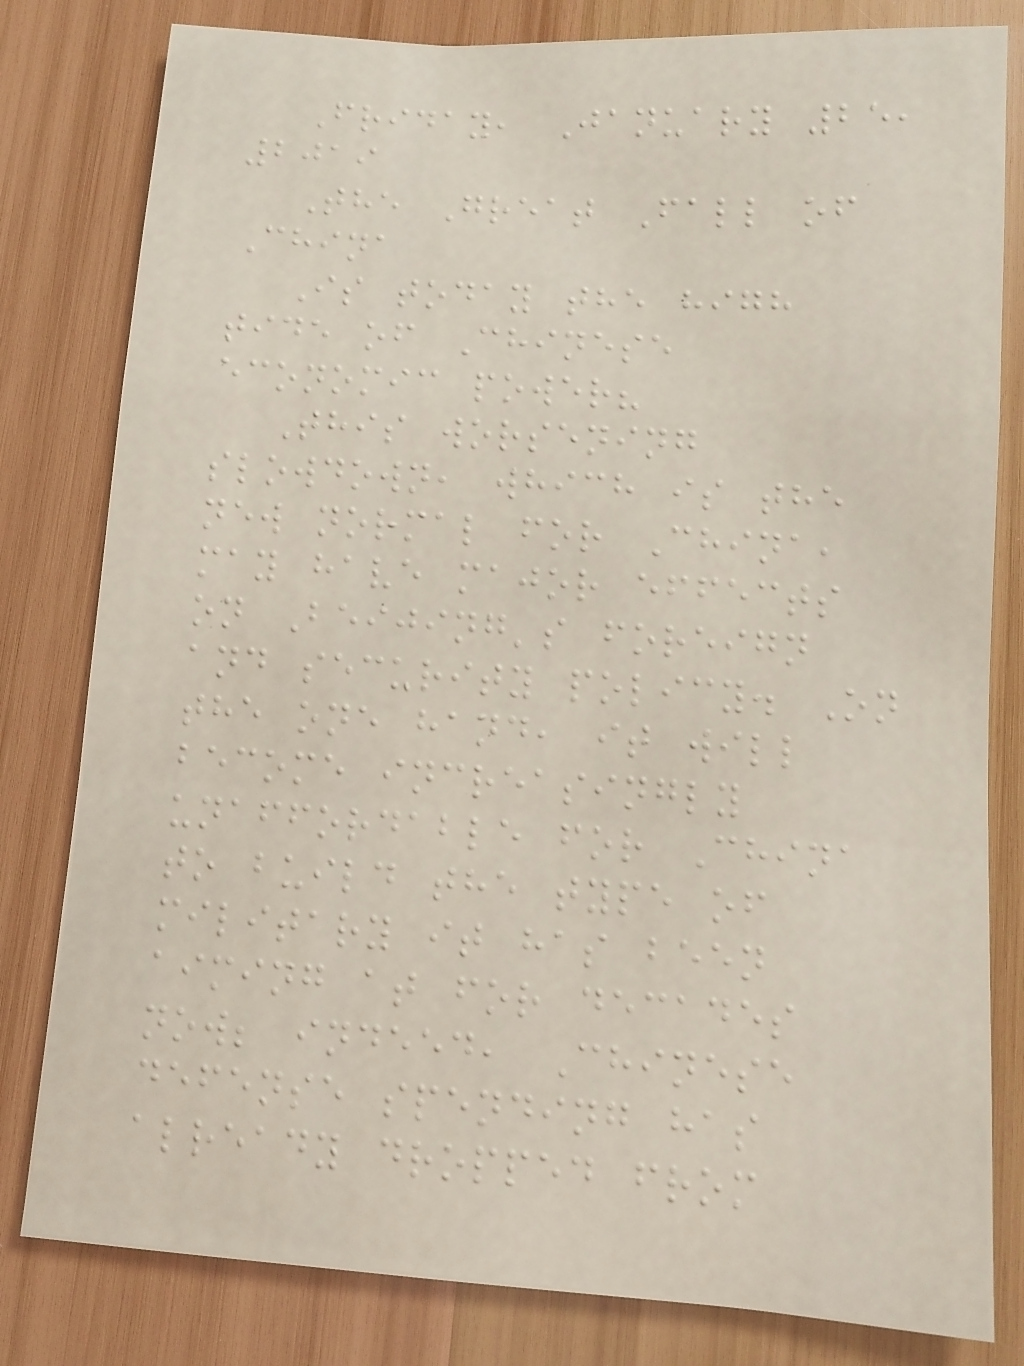Friday, January 25,
2019
The Great Fall of
China
Is today the high
tide of Chinese
economic power?
This worsening
slowdown, which is the
new normal for China,
may have major effects
on Beijing's foreign
and security policy. On
the one hand, it will
become increasingly
unaffordable for China
to build the type of
military it has been
aiming at for decades
now; indeed, Chinese
defense spending has
already dropped from
